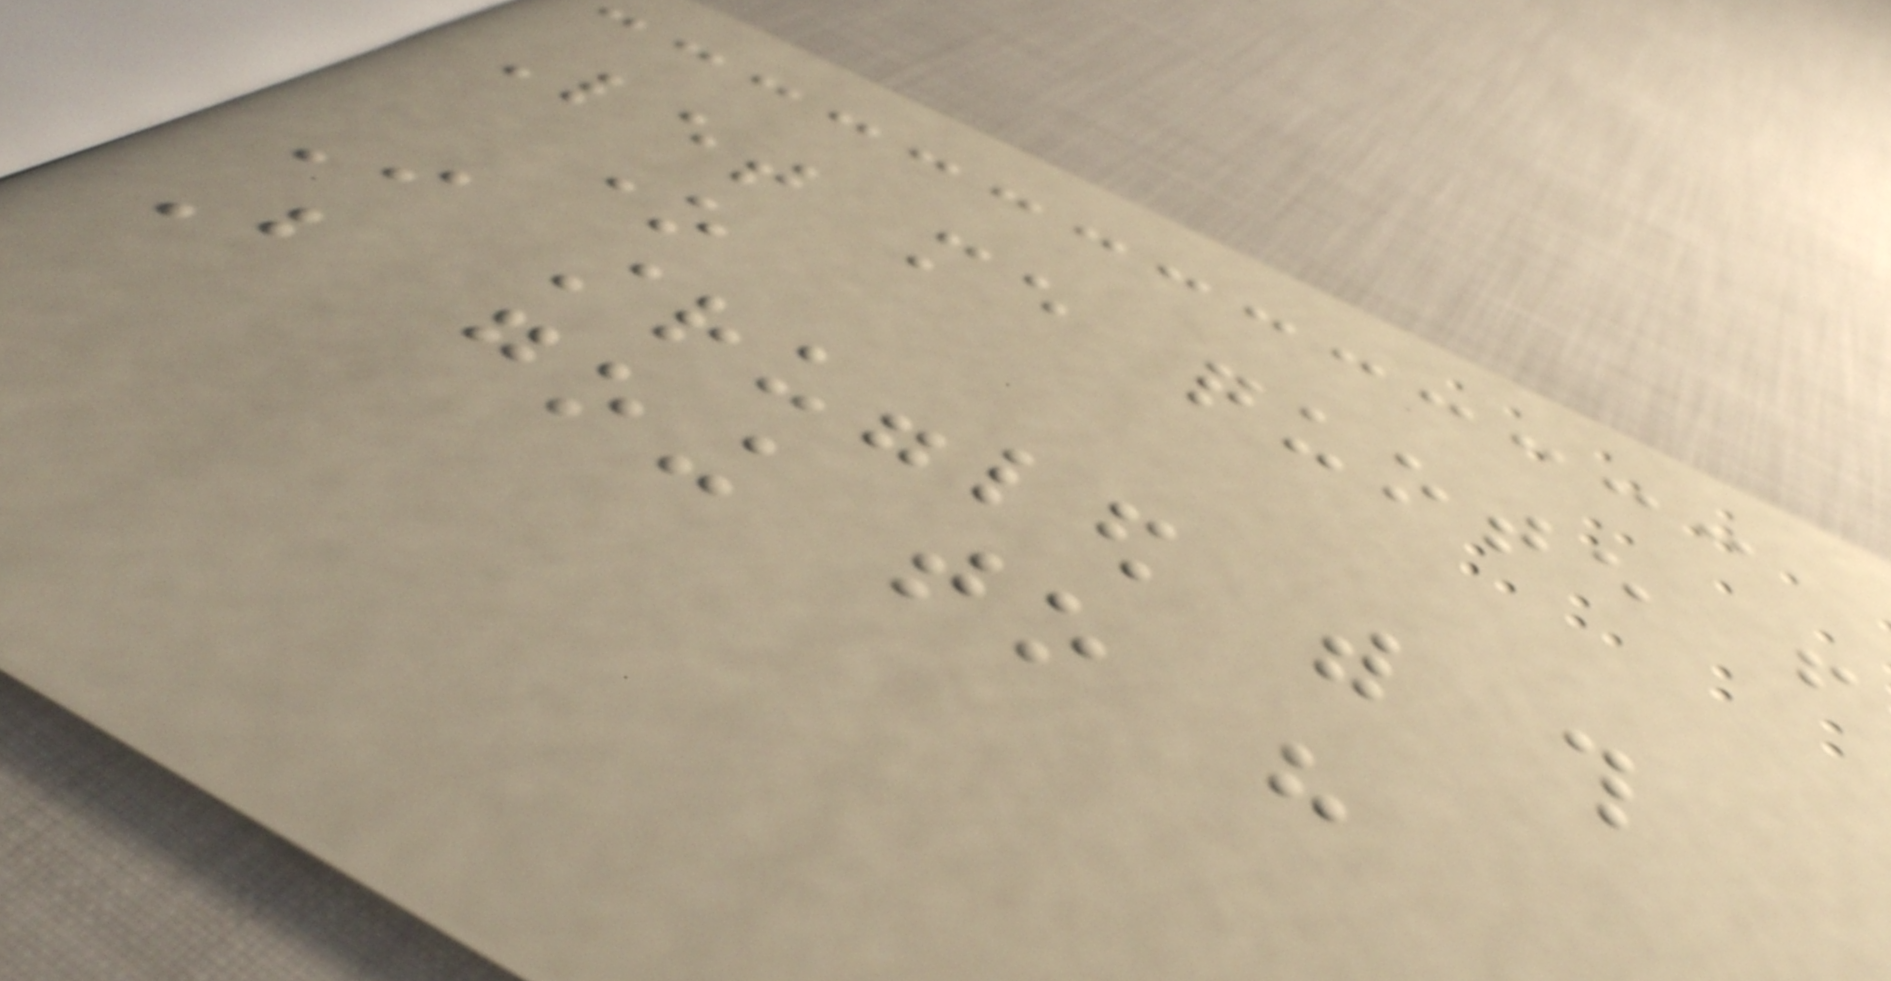Let me quote from
one
I struggled with this
But going to his
